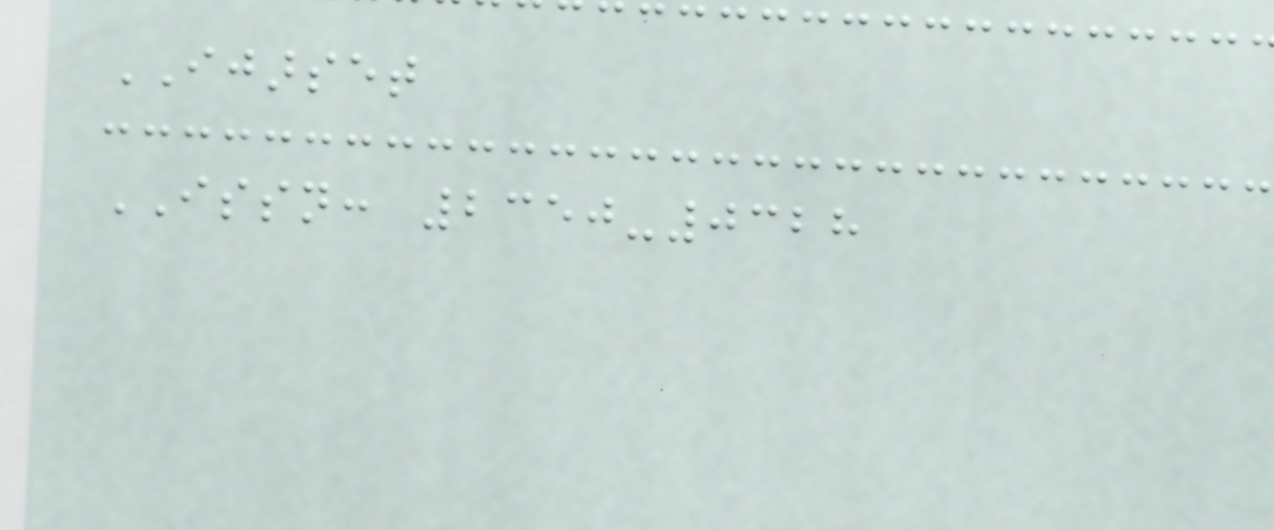IJARSET
ISSN: 2350-0328
